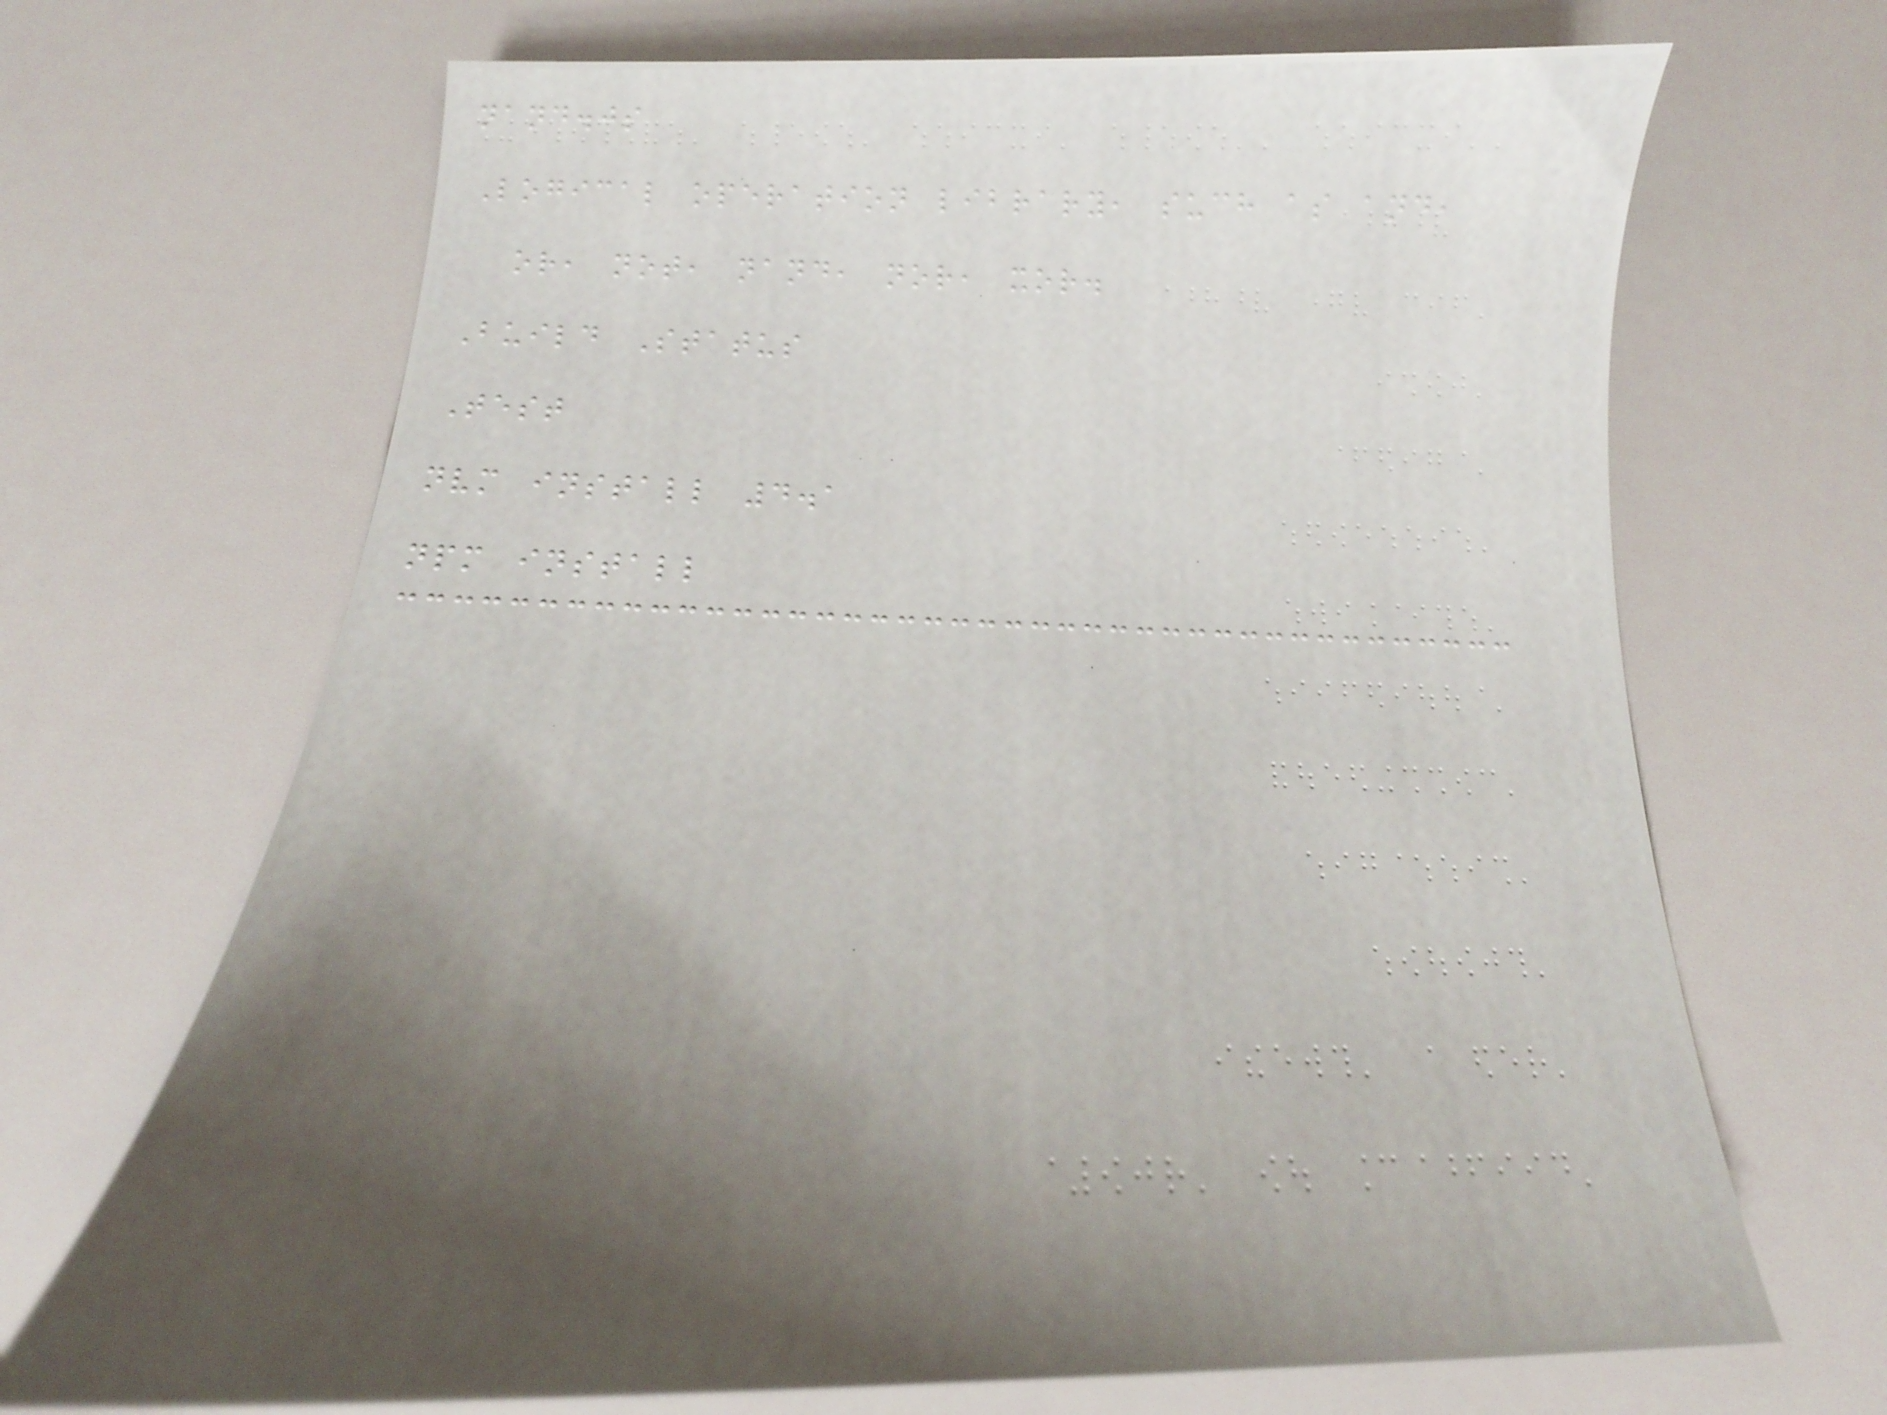nand.js
Logical operation library, such as and,
or, not, nand, nor, xor.
Build Status
Test
nvm install 4.1
npm install
